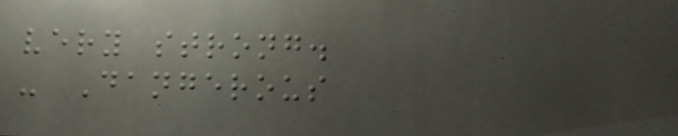very strong.
- Dangerous
